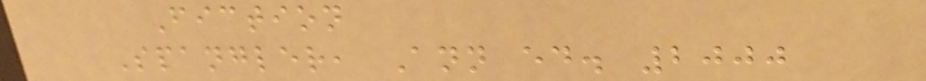Fiction
Spangler, Ann ed. 2000
